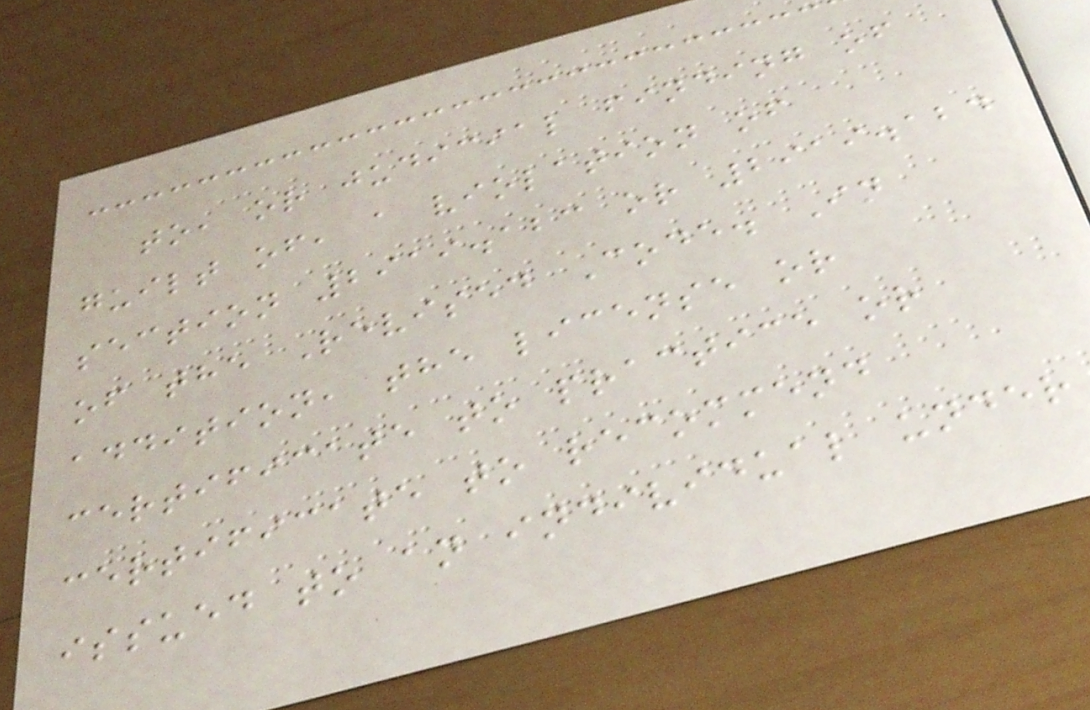to, or judicial finding of
guilt of, a violation of
section 2919.123 or 2919.124
of the Revised Code. In
addition, the license or
certificate to practice or
certificate to recommend
issued to an individual under
